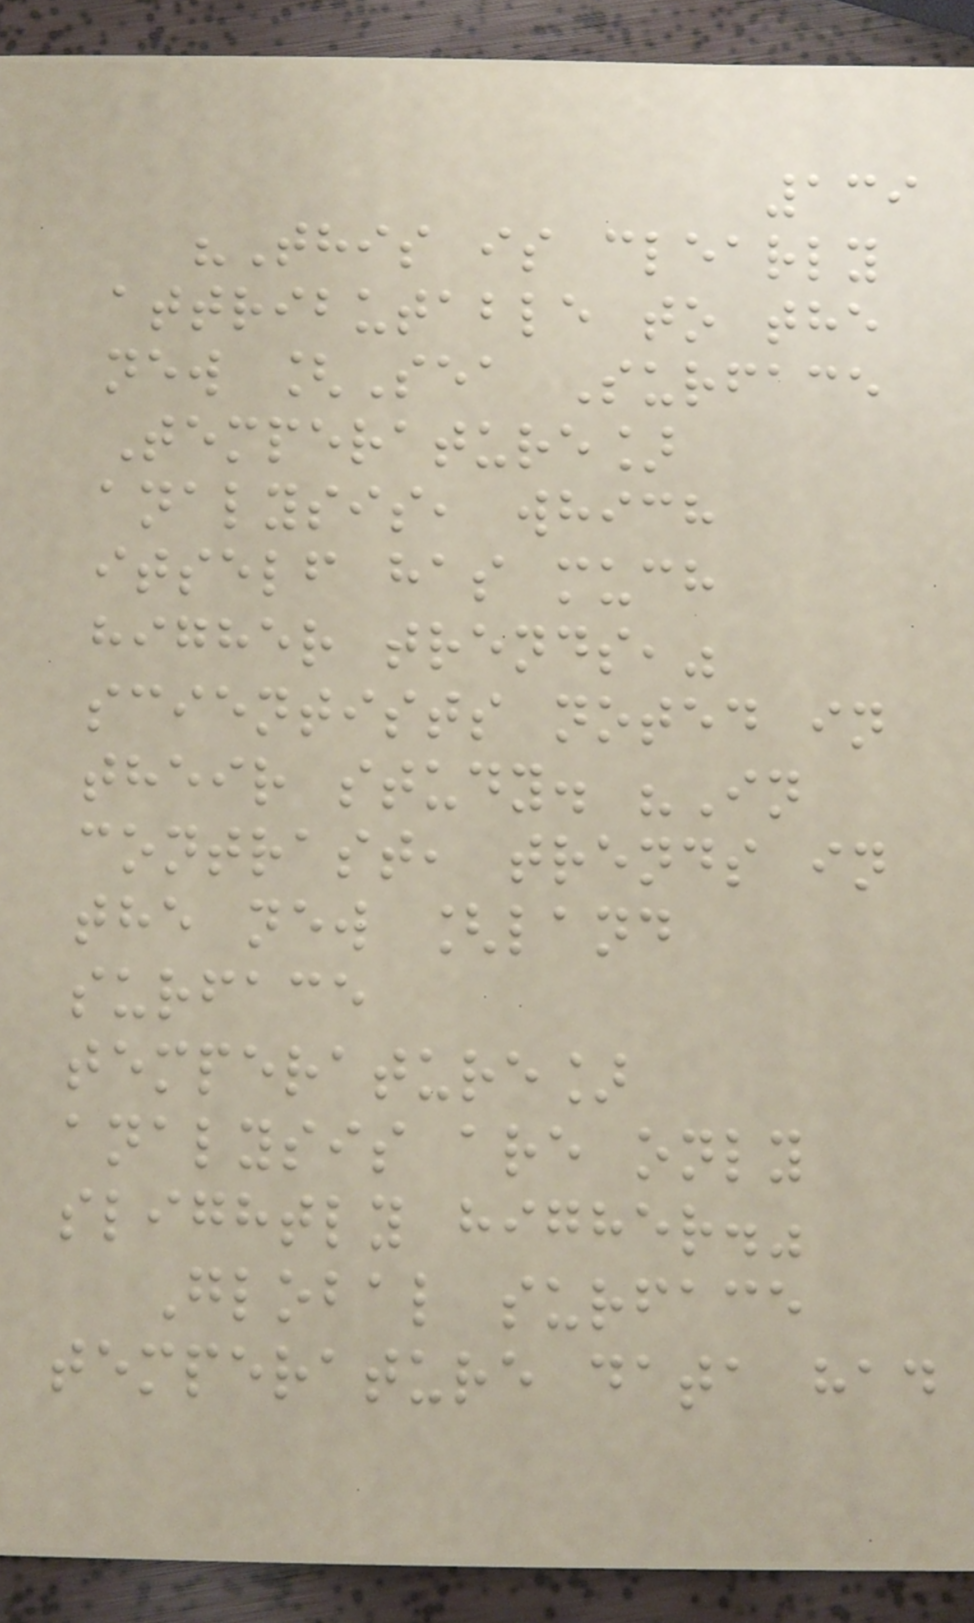139
"This is clearly
attributable to the
new [Sea Surface
Temperature]
analysis, which
itself has much
higher trends,"
scientists noted in
their study. "In
contrast, trends in
the new [land
surface
temperature]
analysis are only
slightly higher."
Global surface
temperature data had
